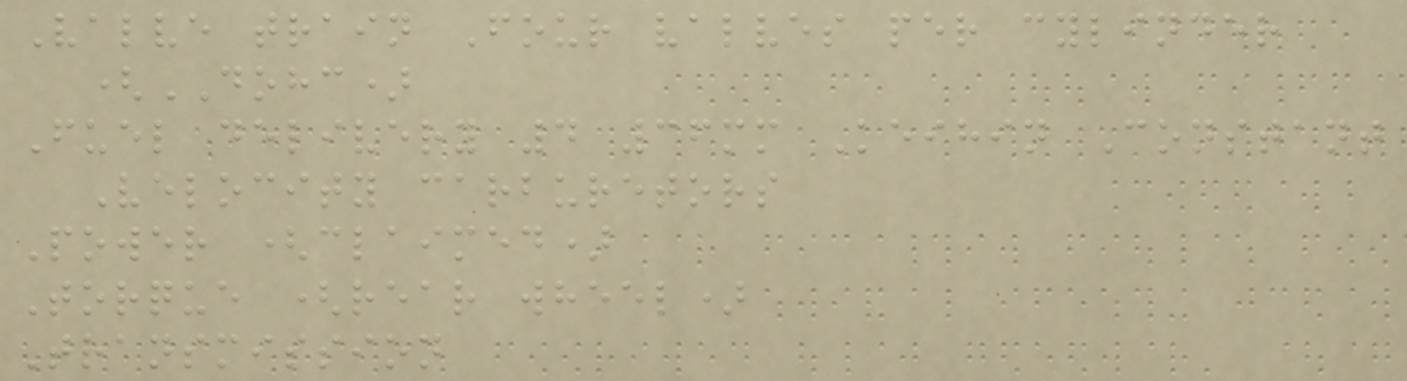Valve train Four valves per cylinder
(DOHC)
Fuel delivery 4 36mm Keihin Constant
Velocity carburetors
Power (claimed)
Torque (rear wheel)
Transmission
